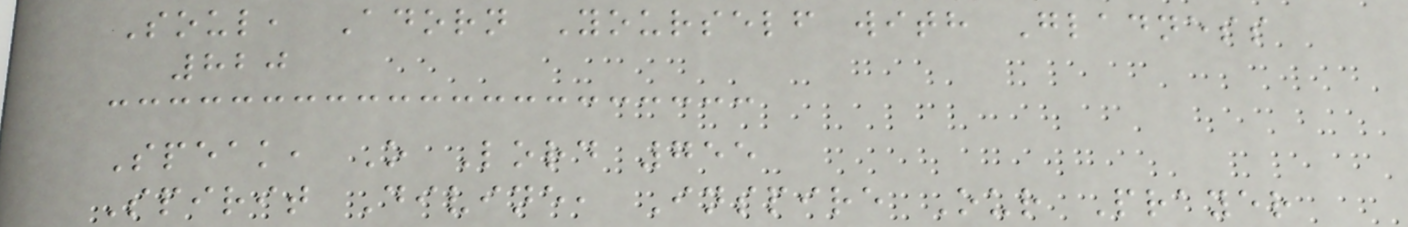Soul, Adorn Yourself with Gladness
820
Speak, O Lord 755
Spirit Divine, Inspire Our Prayer
